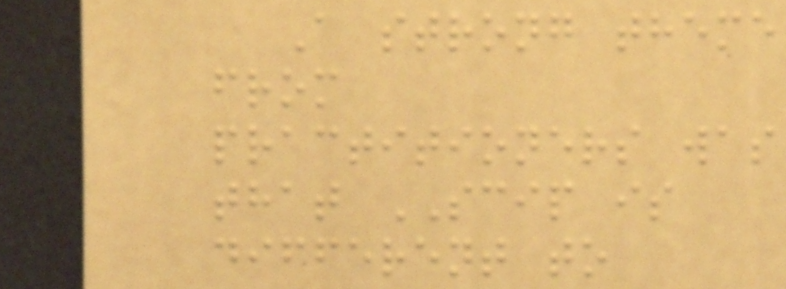A strong theme
from
practitioners was
that SCIP is
different to
